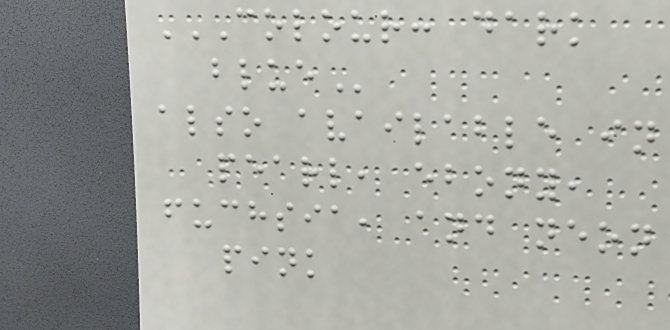COLOUR: DARK
BLUE
also available in
pearl, ebony,
fuchsia, and neon
pink
